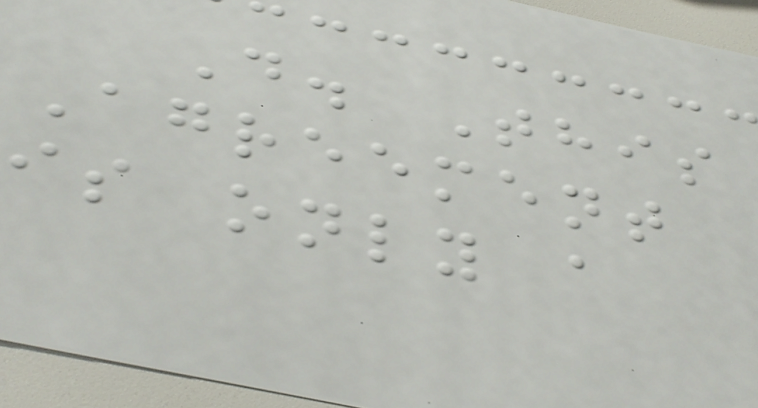D. This
Agreement
is only a
